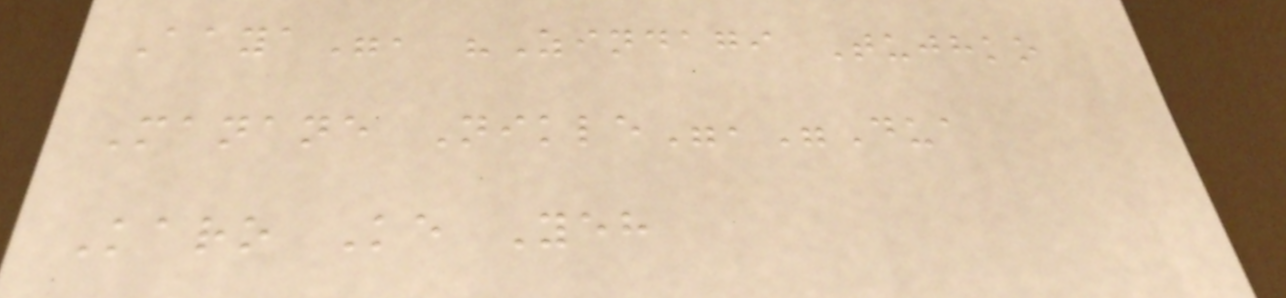Aaya", "Zindagi Tujhko
Manane Nikle","Dua
Karo Ke Yeh
